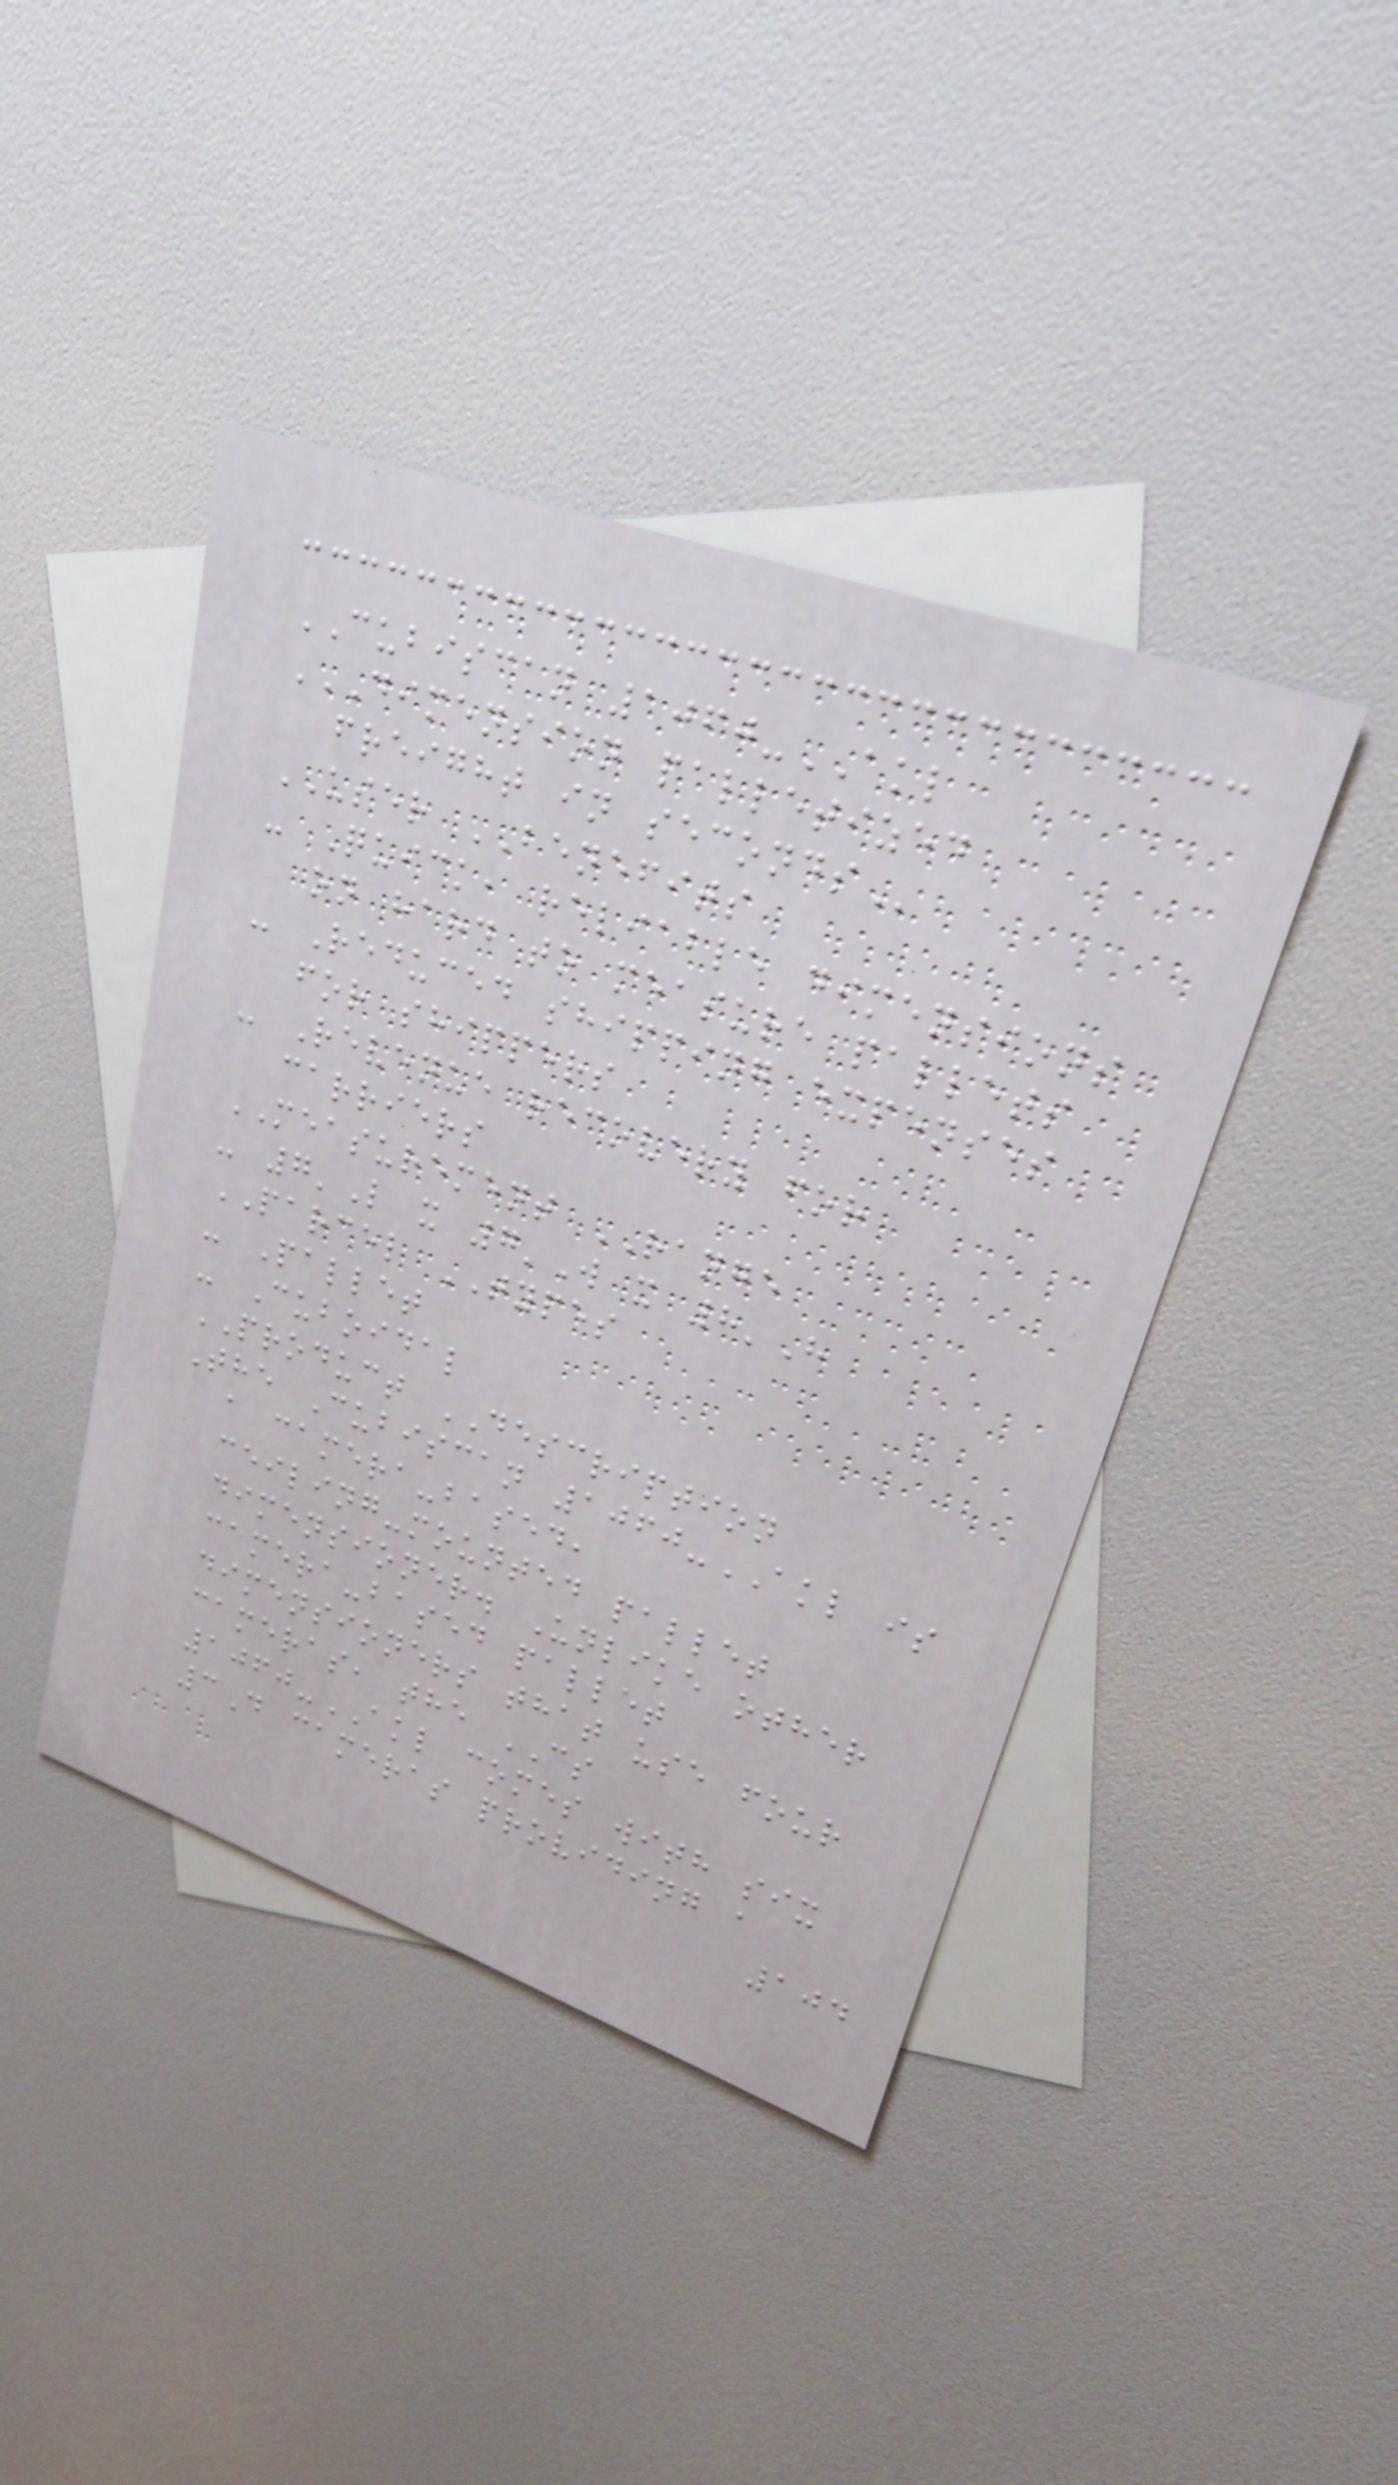CUBISCAN 1060-AKL
DIMENSION PALLETIZED
FREIGHT IN SECONDS
USER BENEFITS
- Quick, reliable dimensions
on hard to measure pallets
- Reduced shipping expenses
for shippers
- Revenue recovery for
carriers
MEASUREMENT RANGE
- 7'L x 7'W x 8'H
PARCEL TYPES
- Pallet
- Cuboidal
PRODUCT DESCRIPTION
The Cubiscan 1060-AKL is
a camera-based,
ceiling-mounted pallet
dimensioner. Unlike other
camera-based pallet
dimensioners that use four
cameras, the CS
1060-AKL comes with six
3D cameras providing a
104
